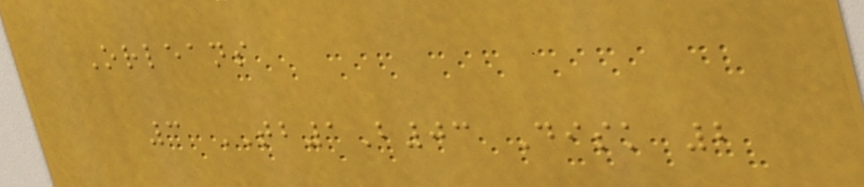Orleans
3 TB1B03 Disk 2
